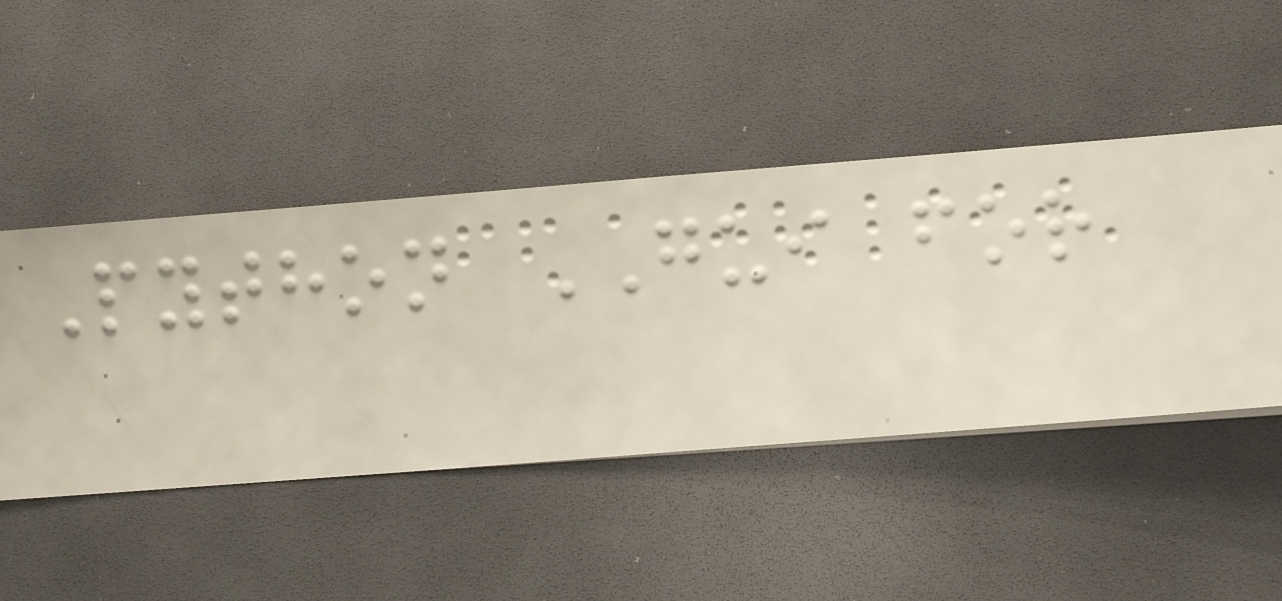Python GUI for
